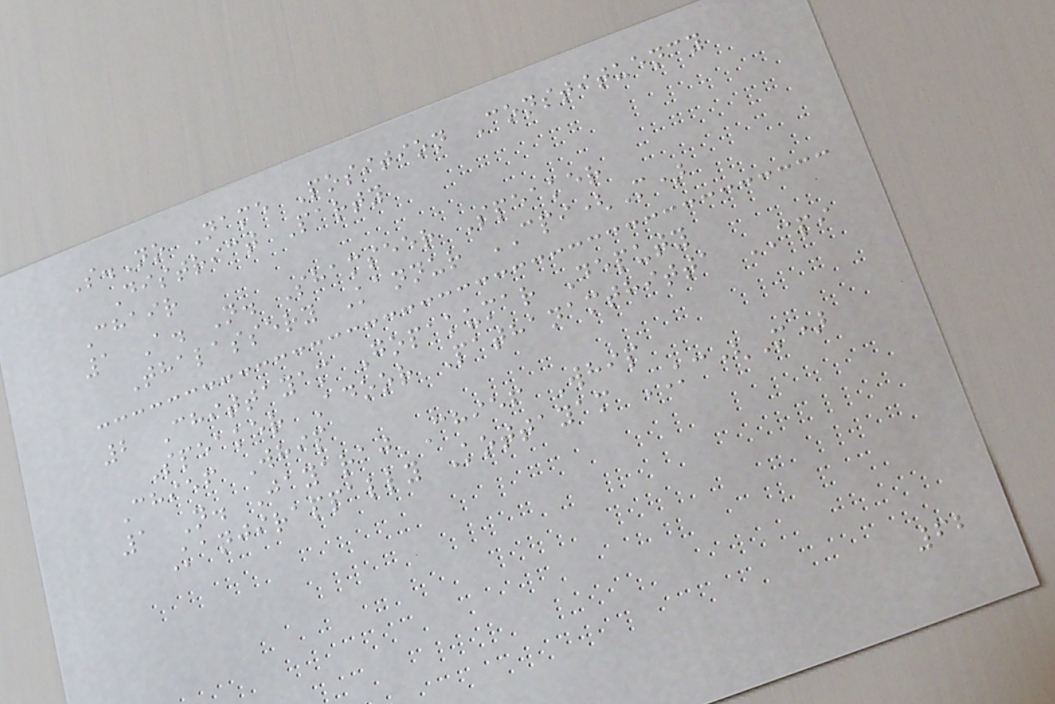S.No Name Position Constituency
District Party
Chair
1 A. N. Shamseer Speaker
Thalassery Kannur CPI(M)
2 Chittayam Gopakumar Deputy
Speaker Adoor Pathanamthitta CPI
Chief Whip
1 N. Jayaraj Chief Whip
Kanjirappally Kottayam KC(M)
62
